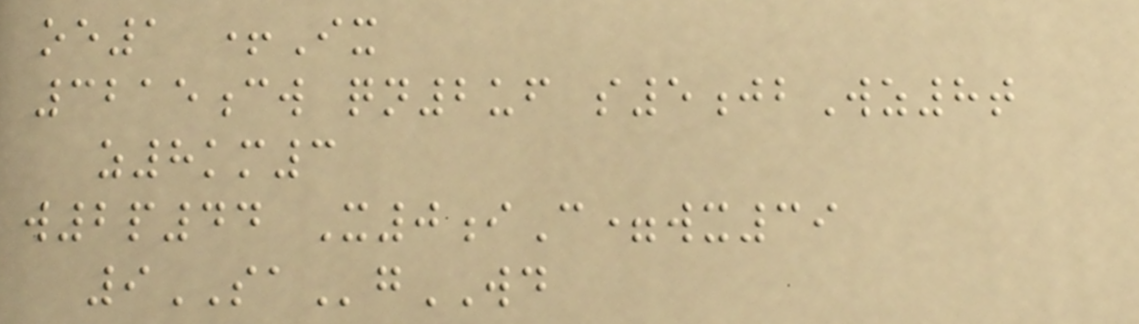oe1 +Ix
3215cw qn2uf s5jbWz8t
z8km3
w2p44 X0iC=wx39
9SAgWD
